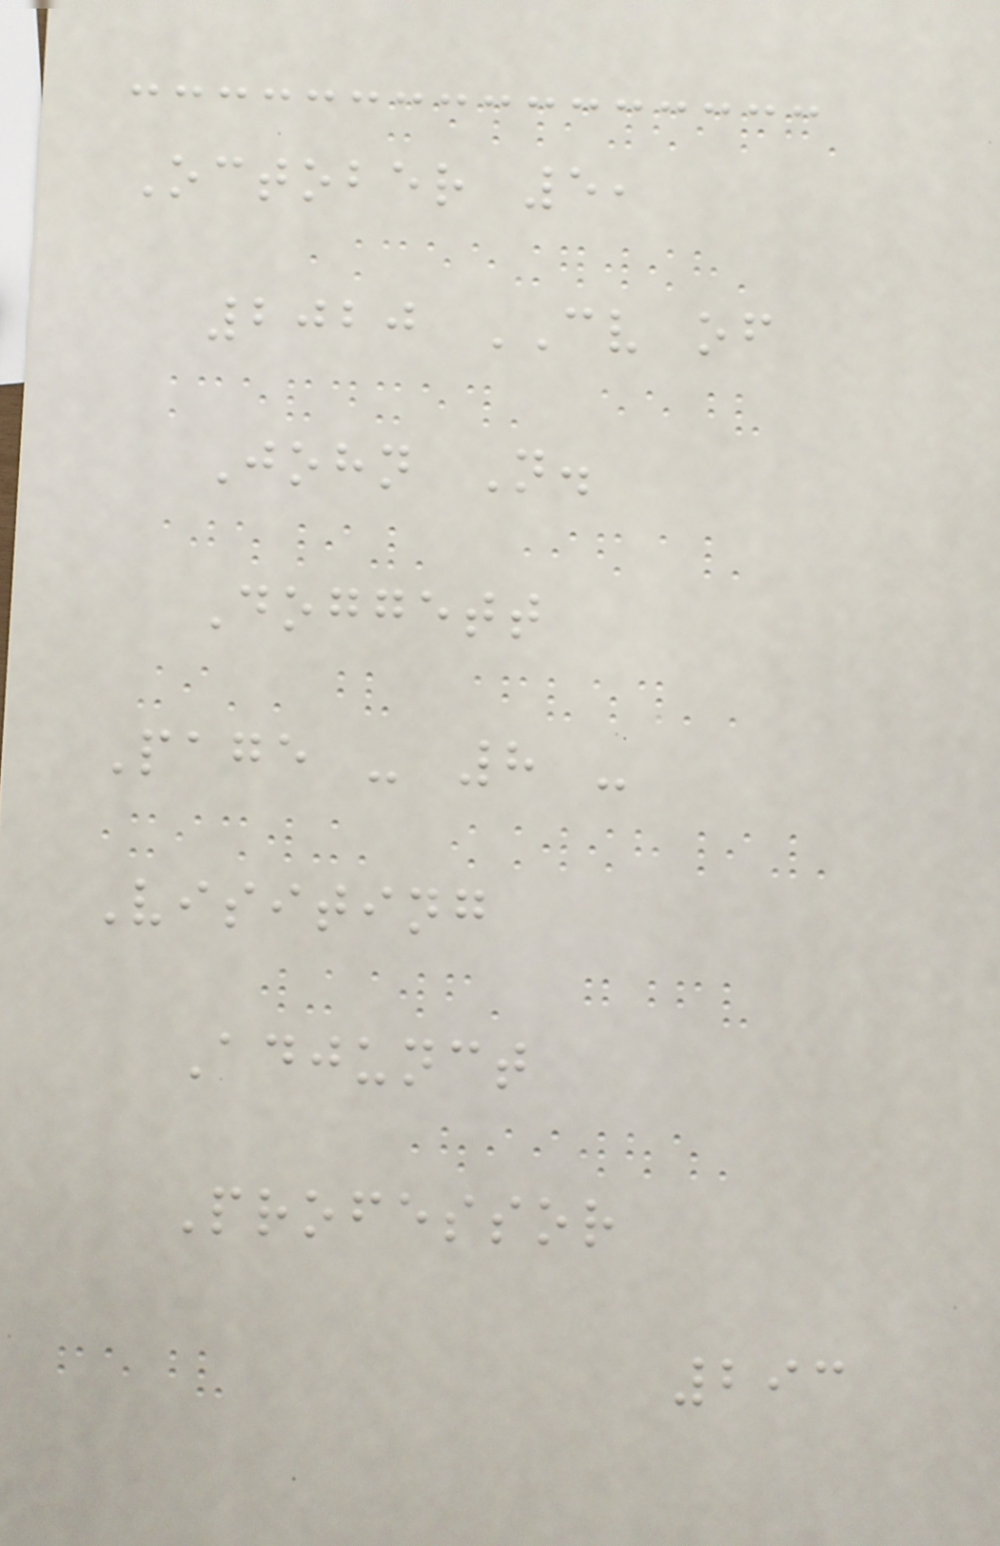October 5,
2020 CV of
John N.
Doggett
Page - 8 -
Visiting
Adjunct
Professor
293
